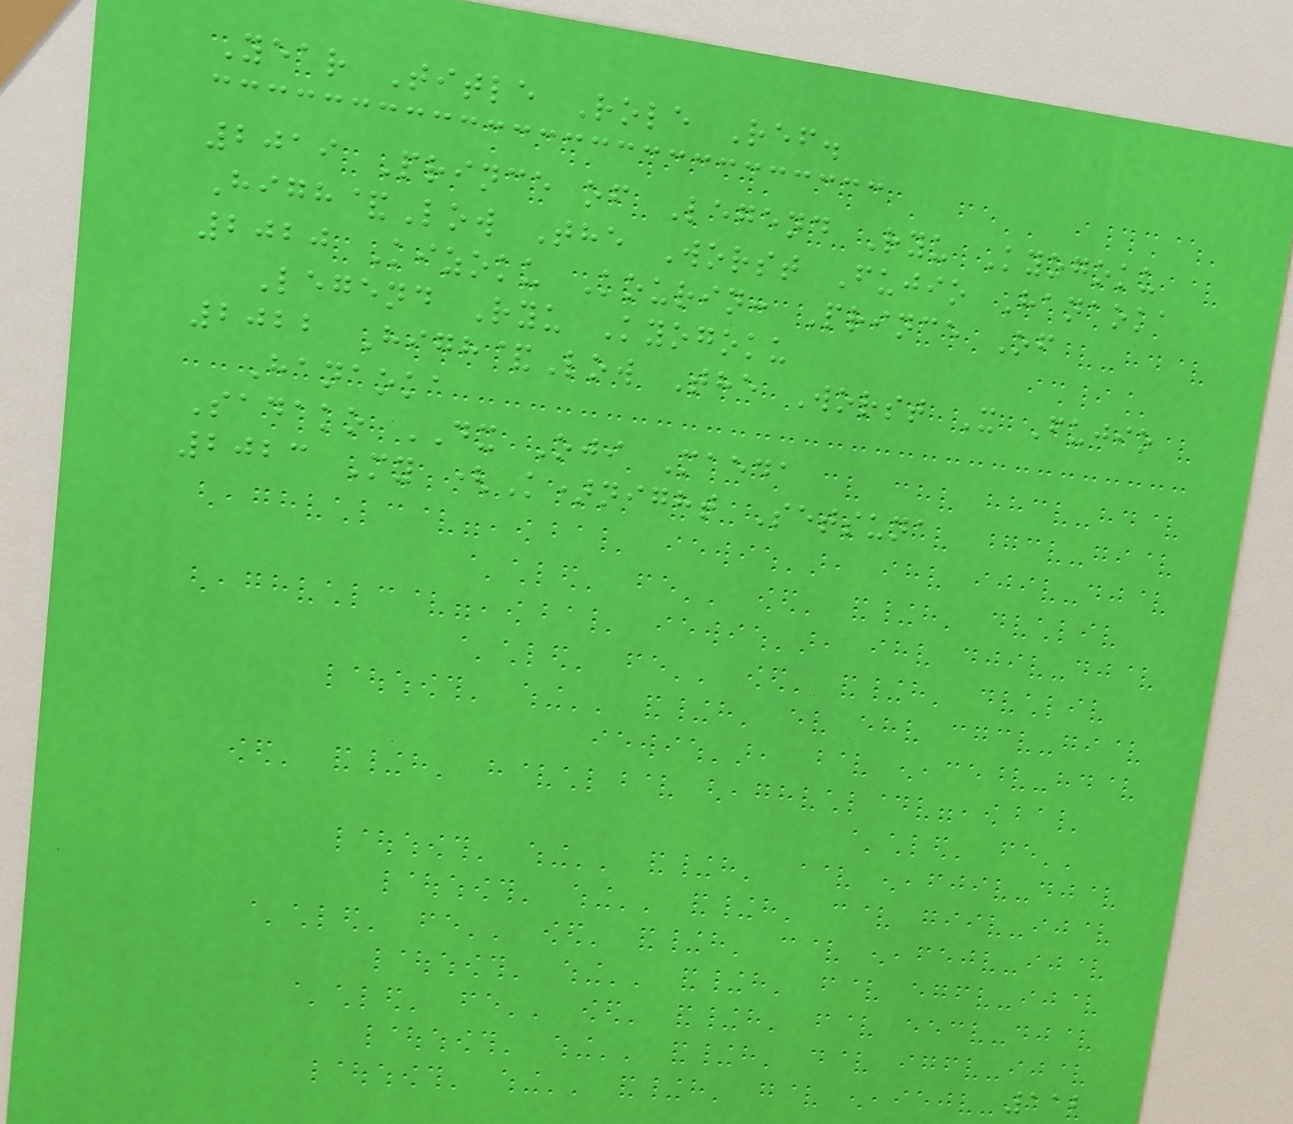Year Title Role Ref.
2019 Prince of Legend Ryu Kyogoku
High&Low The Worst Fujio Hanaoka
2020 Kizoku Kourin: Prince Of
Legend Ryu Kyogoku
2022 High&Low The Worst X Fujio
Hanaoka
Sadako DX Oji Maeda
2023 My (K)night Setsuna
112
